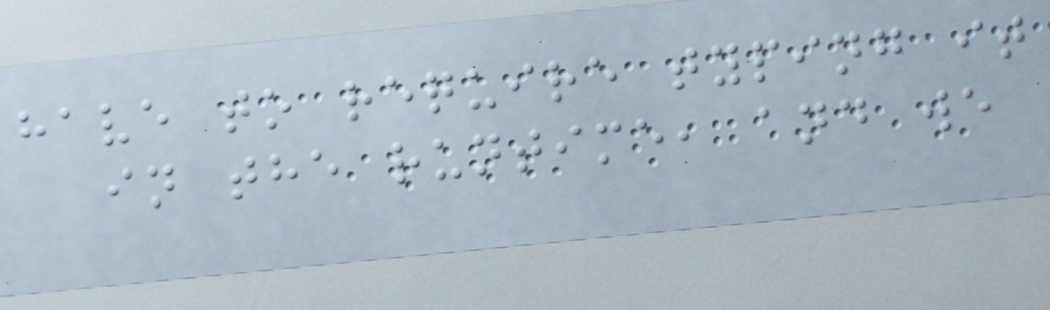have to require typing it
in the runtime, and we
